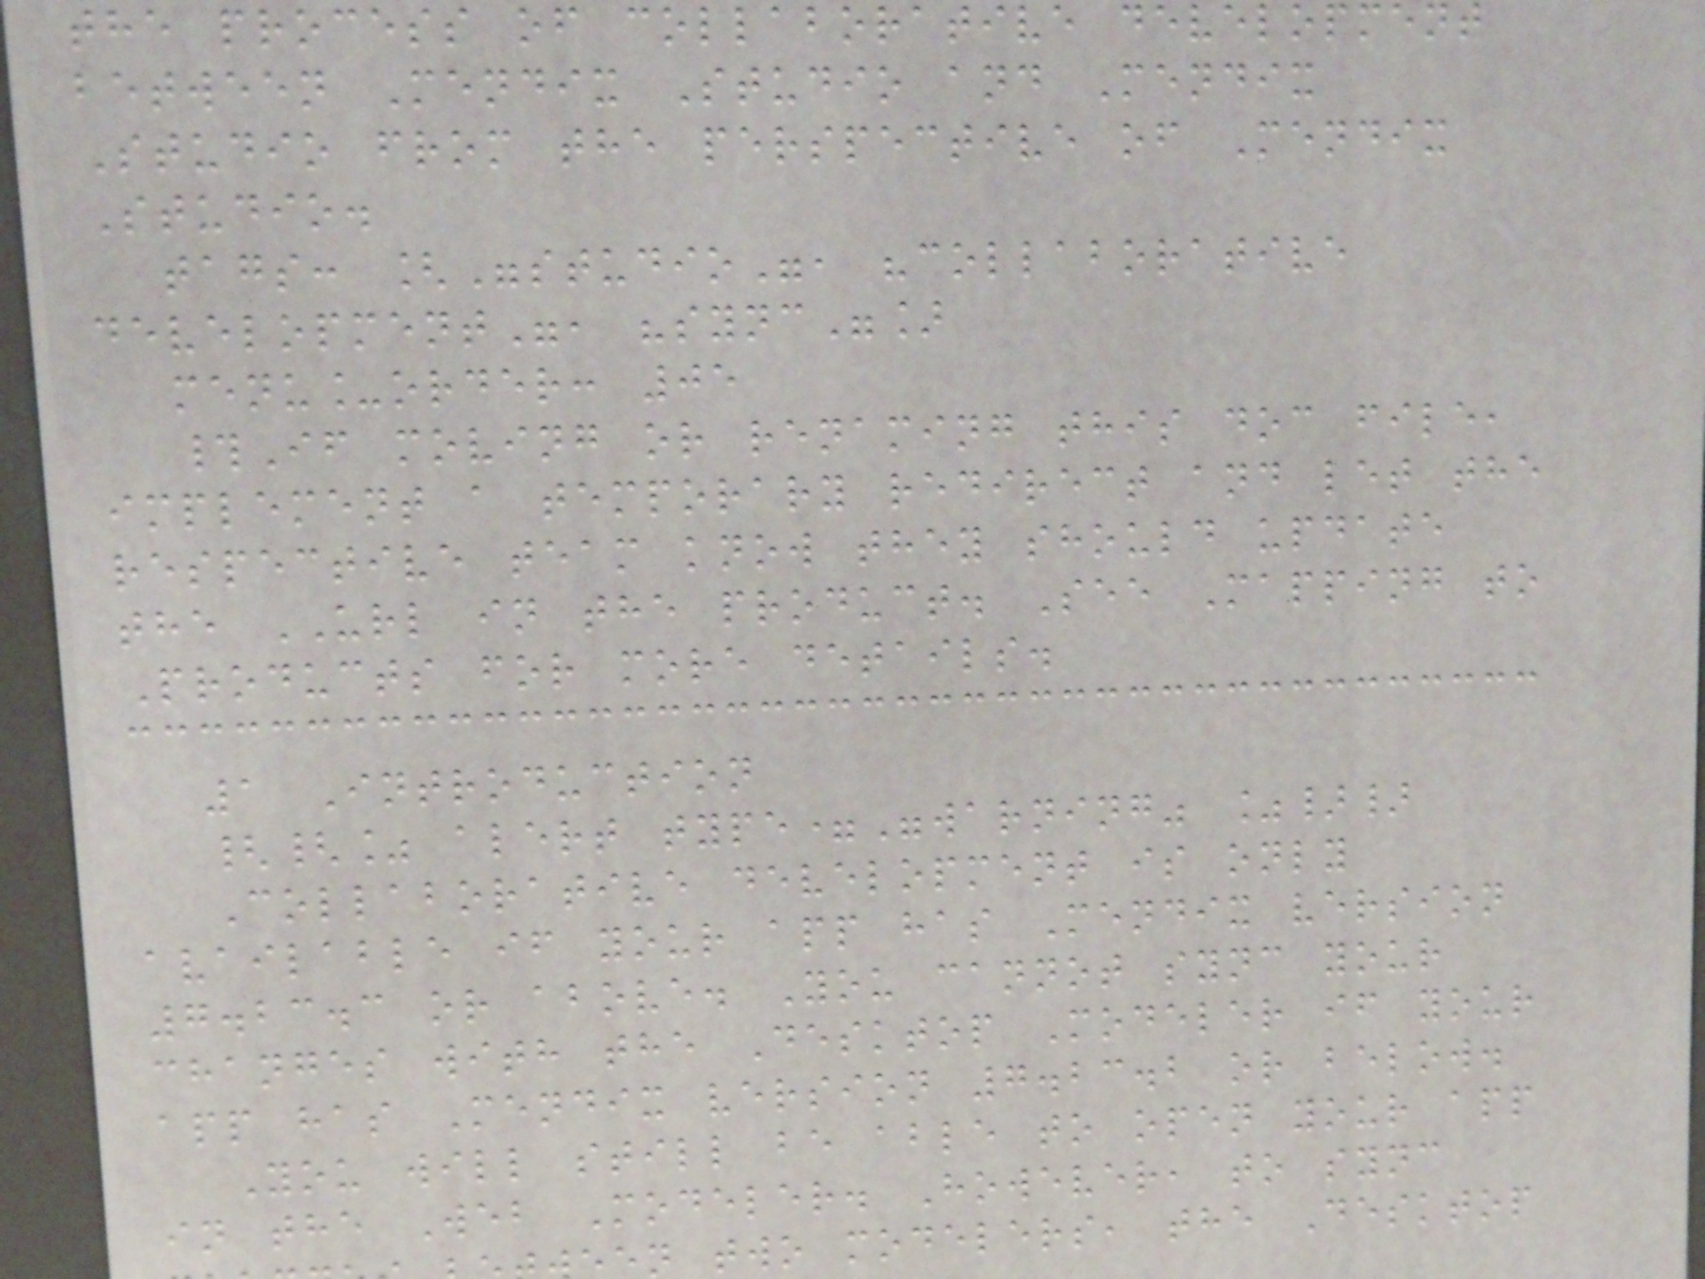the process of collaborative development
between Mendix Studio and Mendix
Studio from the perspective of Mendix
Studio.
tags: ["studio", "collaborative
development", "sync"]
menu_order: 05
#If moving or renaming this doc file,
implement a temporary redirect and let the
respective team know they should update
the URL in the product. See Mapping to
Products for more details.
1 Introduction
{{% alert type="warning" %}}
Collaborative development is only
available if your app has Mendix version
7.23.3 or above. You cannot sync your
changes with the Desktop Modeler if your
app has Mendix version 7.23.2 or below.
You will still be able to open your app
in the Web Modeler. However, to sync
n two modelers, the Desktop
